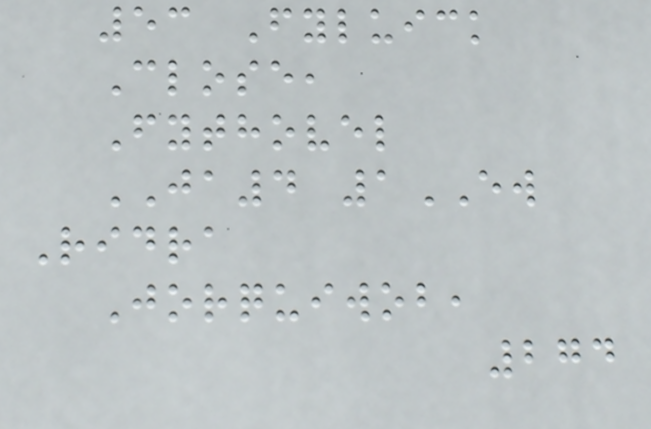53 Fyluick
Close,
Fythovel
JA4 1EW
Ridra
Jorquiwob,
274
